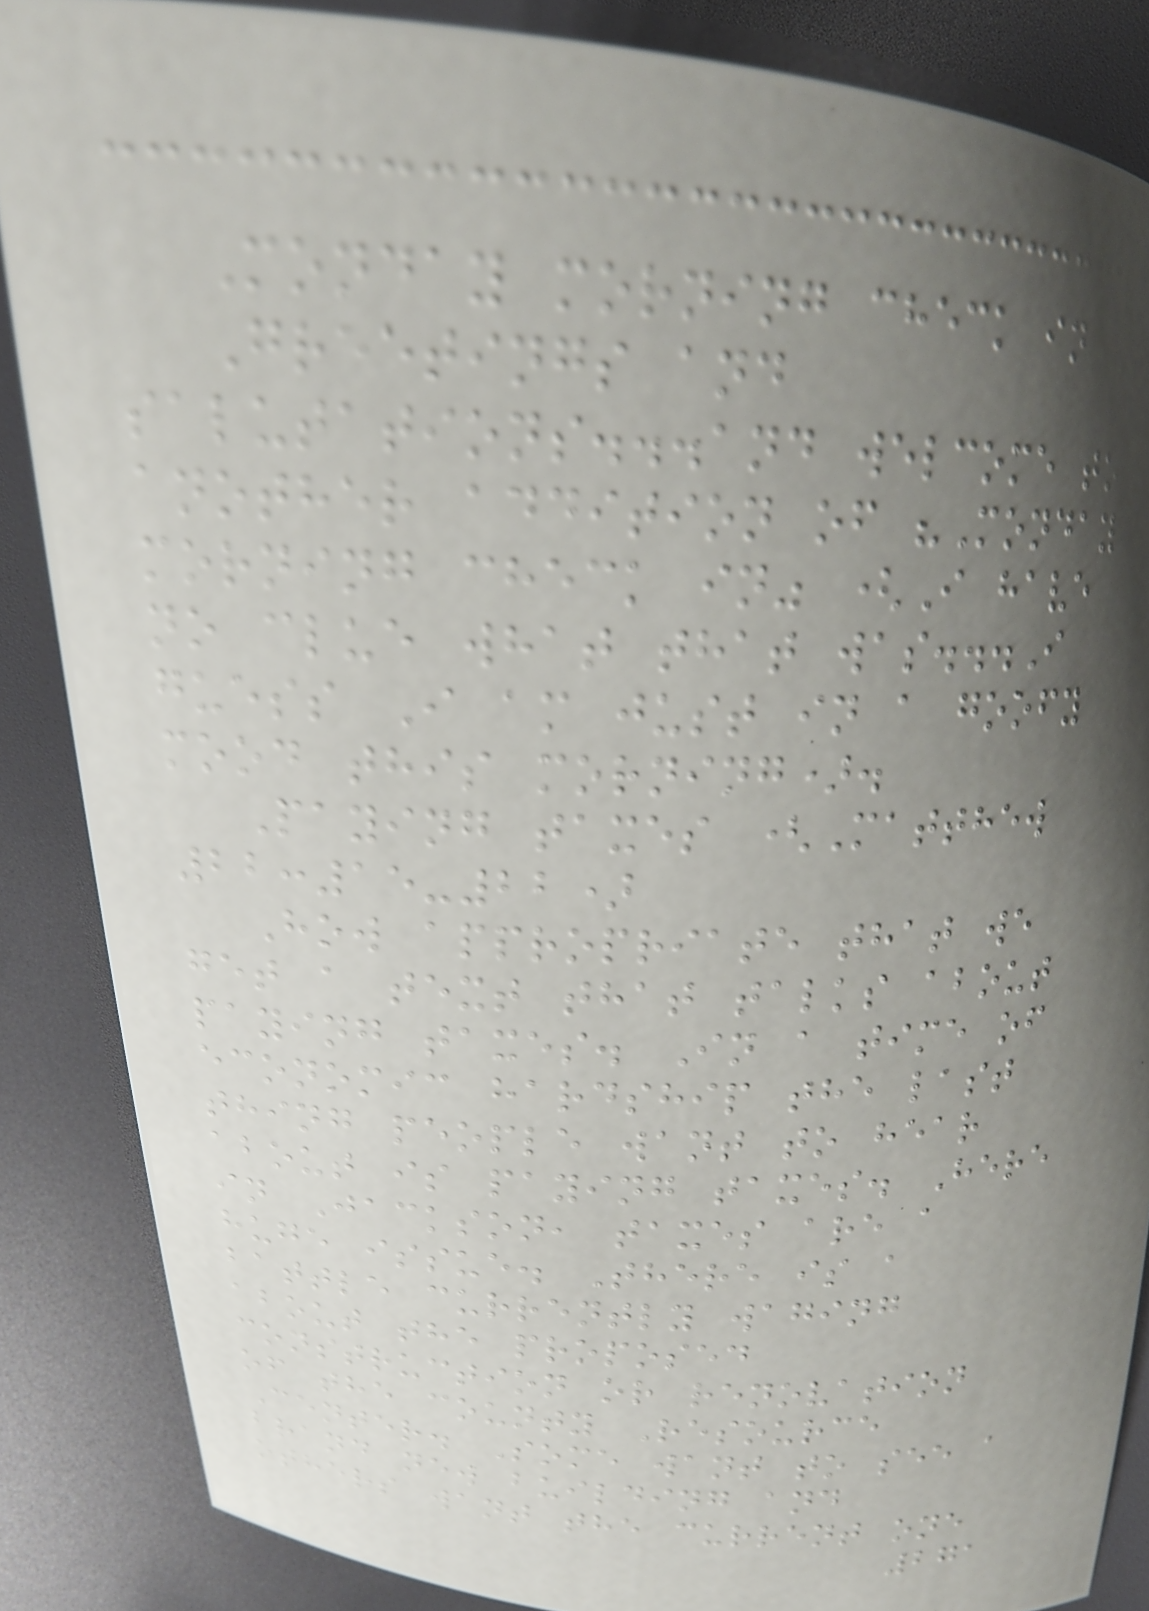Monday morning check in
Greetings and
salutations...and welcome to
another addition of "Monday
morning check in" (I have
no clue what that was...I
guess I am just in a goofy
mood this morning).
Paying taxes (Matthew
22:15-22)
How appropriate that we
get a text that talks about
paying taxes. In a time of
economic hardship the last
thing people want to hear
about is paying taxes. Here
in Jackson, taxes are a
huge issue. There is a
battle currently waging
about the proposed
construction or renovation
of the county Resource
Center. Some want to see a
brand new building and
others want the current one
271
